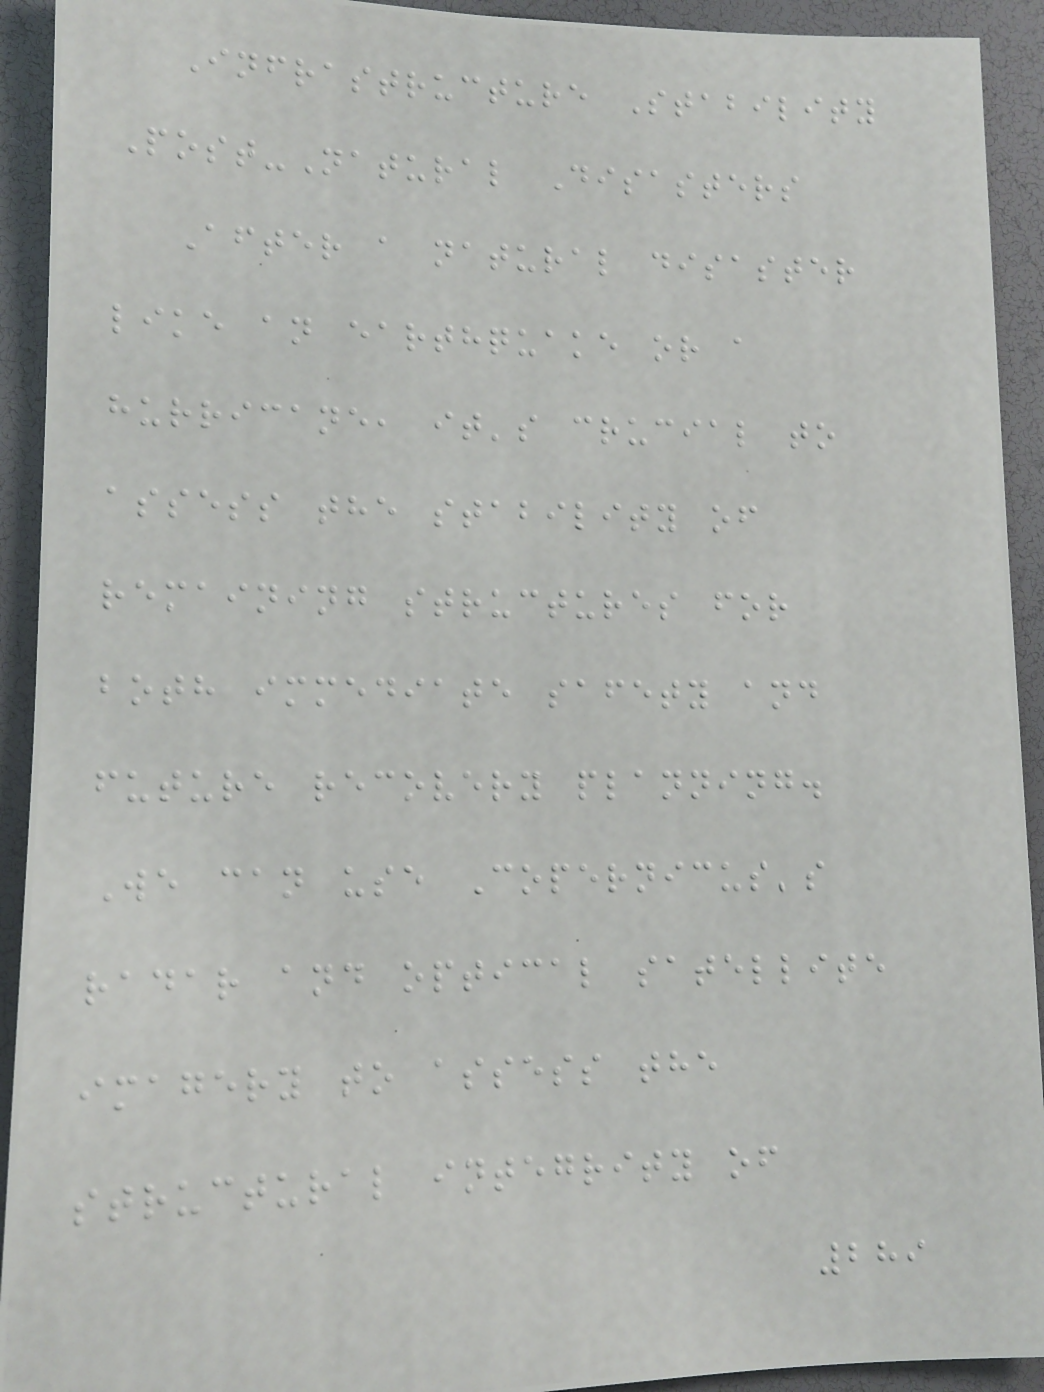Infrastructure Stability
Post-Natural Disasters
After a natural disaster
like an earthquake or a
hurricane, it's crucial to
assess the stability of
remaining structures for
both immediate safety and
future recovery planning.
We can use Copernicus's
radar and optical satellite
imagery to assess the
structural integrity of
289
